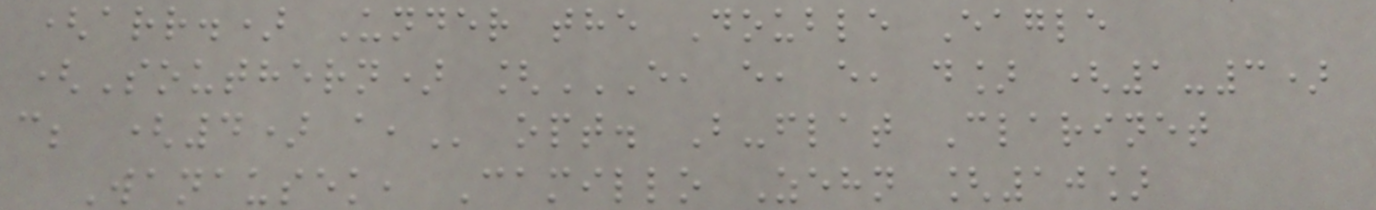(arr.) Under the Double Eagle
(Southern) [E, E, E, D] (1-3)
C; (4) A, opt. B-flat Clarinet
Wanausek, Camillo Zehn [10]
